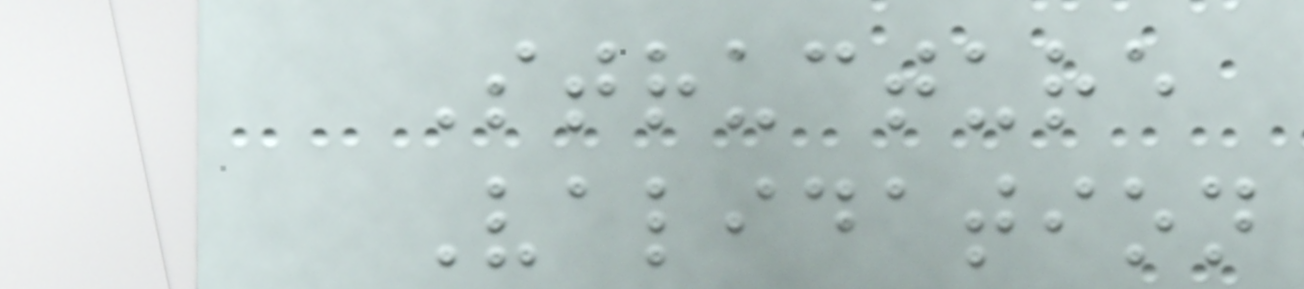Structure
Validation
